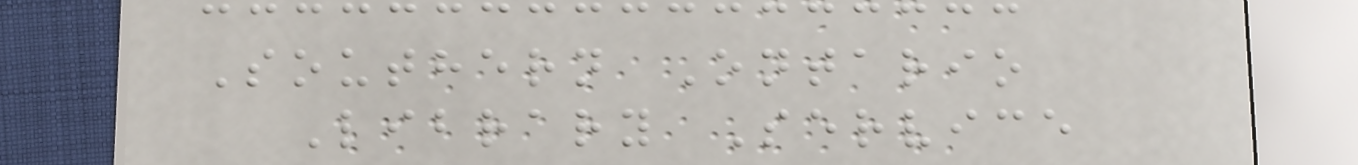Southern Ontario
Library Service
